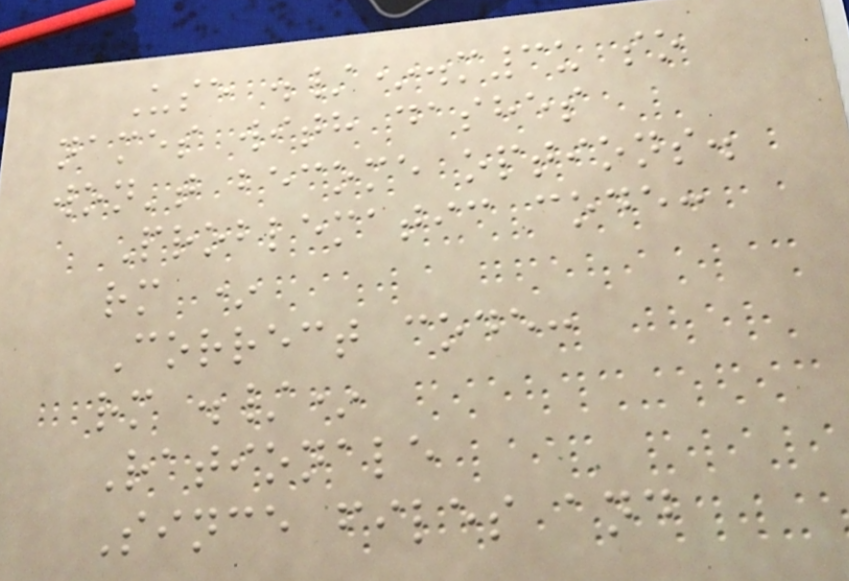Use ./*.m3u so
names with dashes
won't become options.
Problematic code:
rm *
Correct code:
rm ./*
Rationale
Since files and
